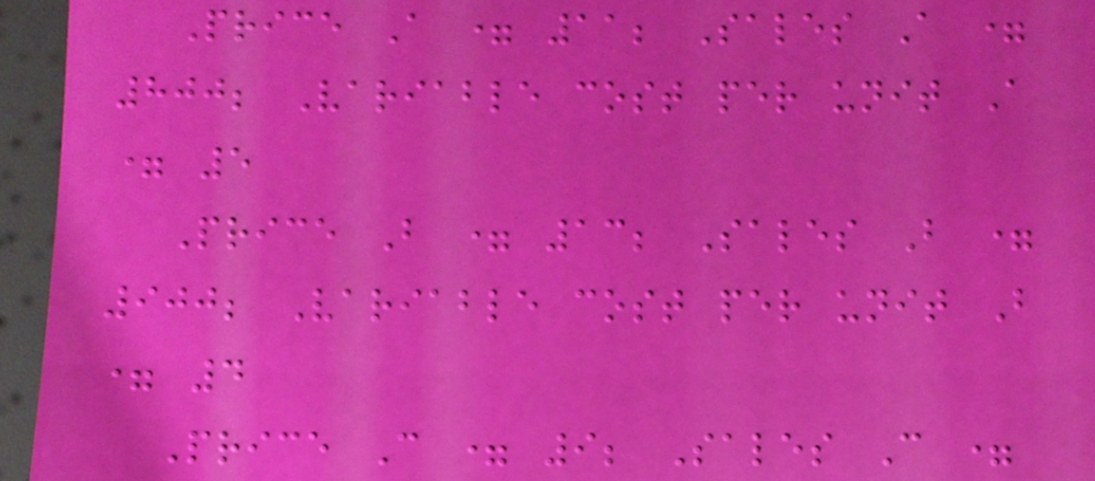Price A = 11; Sales A =
800; Variable cost per unit A
= 5
Price B = 13; Sales B =
900; Variable cost per unit B
= 4
Price C = 9; Sales C =
